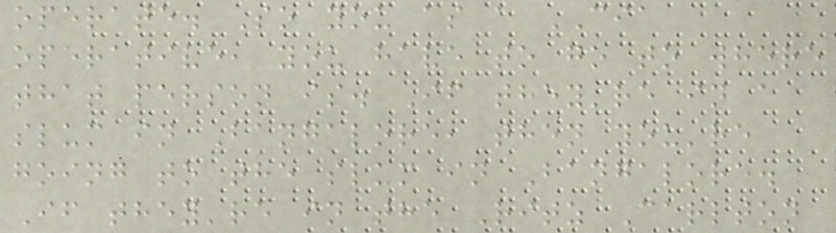operate. So you as a CIA
operative, you have to go to where
that person is. If they're in a
slum in Bangalore, then you're
going to the slum in Bangalore.
If they're in the Ritz Carlton
